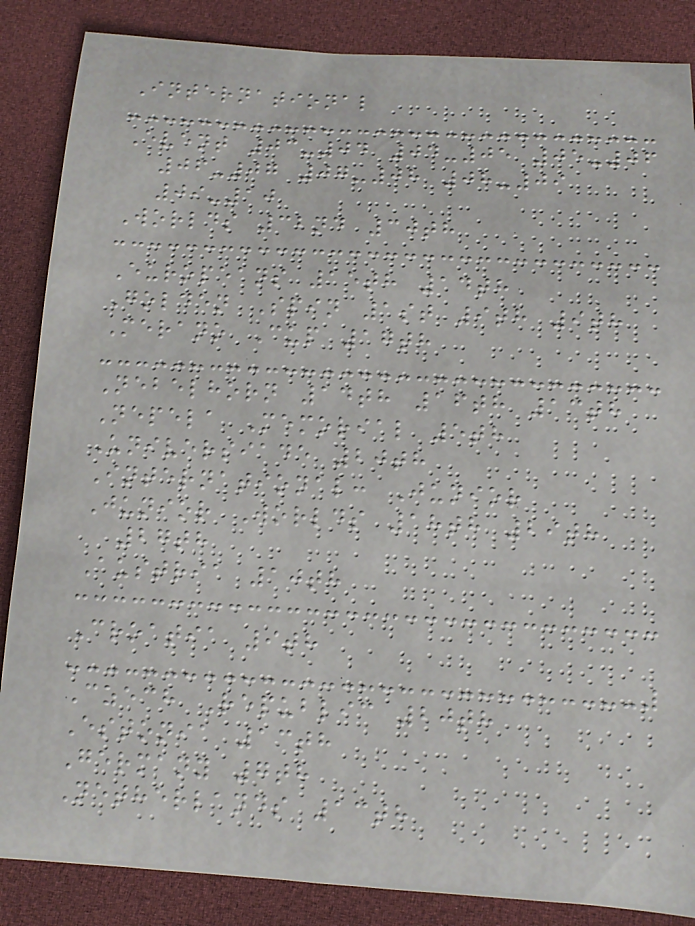International
Event 03-04 04-05 05-06
06-07 07-08 08-09
09-10
Worlds 32nd 30th
Europeans 15th 14th
Golden Spin 1st 9th 9th
Merano Cup 17th
Nebelhorn 14th 16th 13th
Nepela Memorial 5th
Universiade 20th
International: Junior
Junior Worlds 18th 29th
27th
Austria 10th
Croatia 9th
Czech Republic 20th
Estonia 13th
Germany 7th
Netherlands 13th
